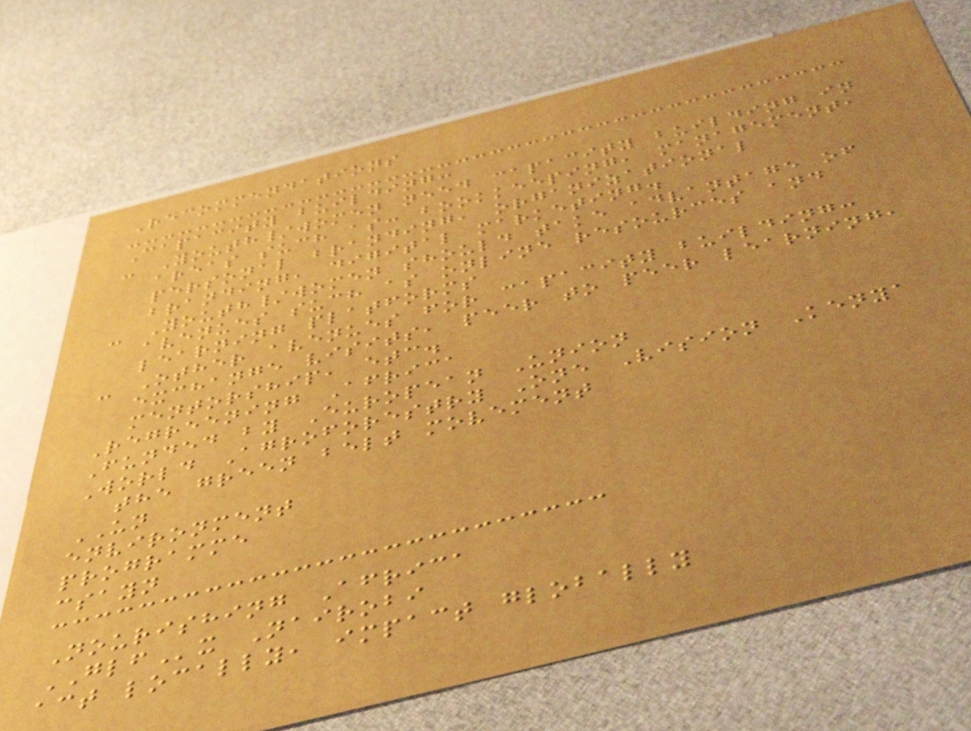Recommendations
Capacity building:
- Youth/women need capacity building in
areas such as: bookkeeping, management,
personal branding, organizational
branding, digital marketing.
- Youth/women should take advantage of
avenues such as online resources and
learning platforms
- Other avenues for capacity building:
exchange visits, peer to peer learning,
mentorship, etc.
Regreening Africa
Funded by European Union
World Agroforestry One Vision Kenya
the green belt movement
UN
environment
programme
csayn
Nourishing Africa
GLFx Nairobi
act locally, impact globally
